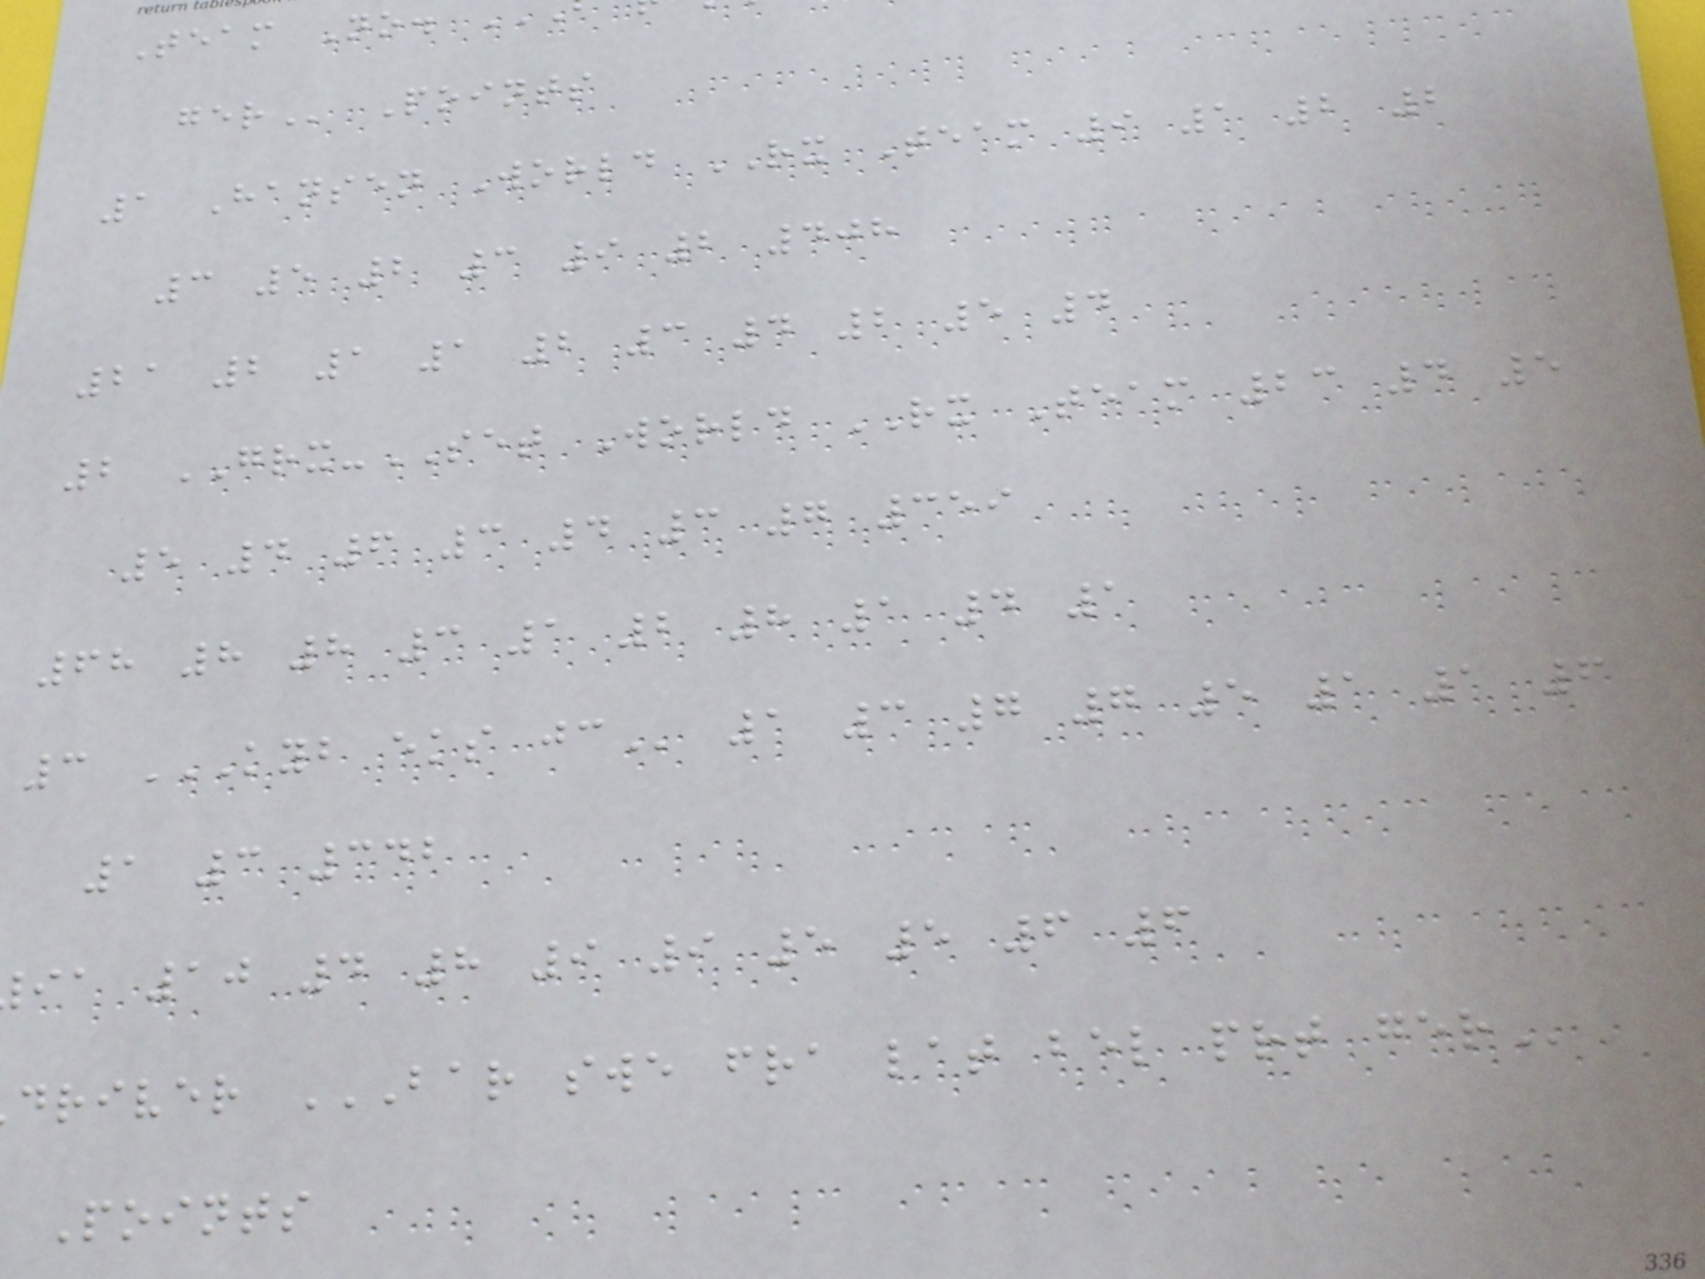Team No.
Points
1 Hansen World RX Team 9 1 2 2
3 5 2 3 9 2 408
21 2 1 1 2 3 4 2 5 4
2 GRX-SET World RX Team 23 4 5
5 4 6 3 4 3 7 359
68 8 8 3 1 2 8 1 4 1
3 KYB EKS JC 1 3 7 7 5 1 1 6
1 3 342
ia 10 4 8 9 9 5 5 6 6
driver BAR SWE FRA LAT BEL PRT GER
Points
